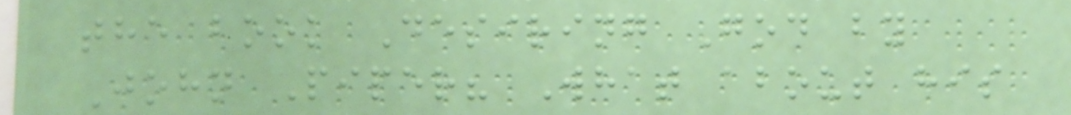the book Desiring God by
John Piper? What about his
